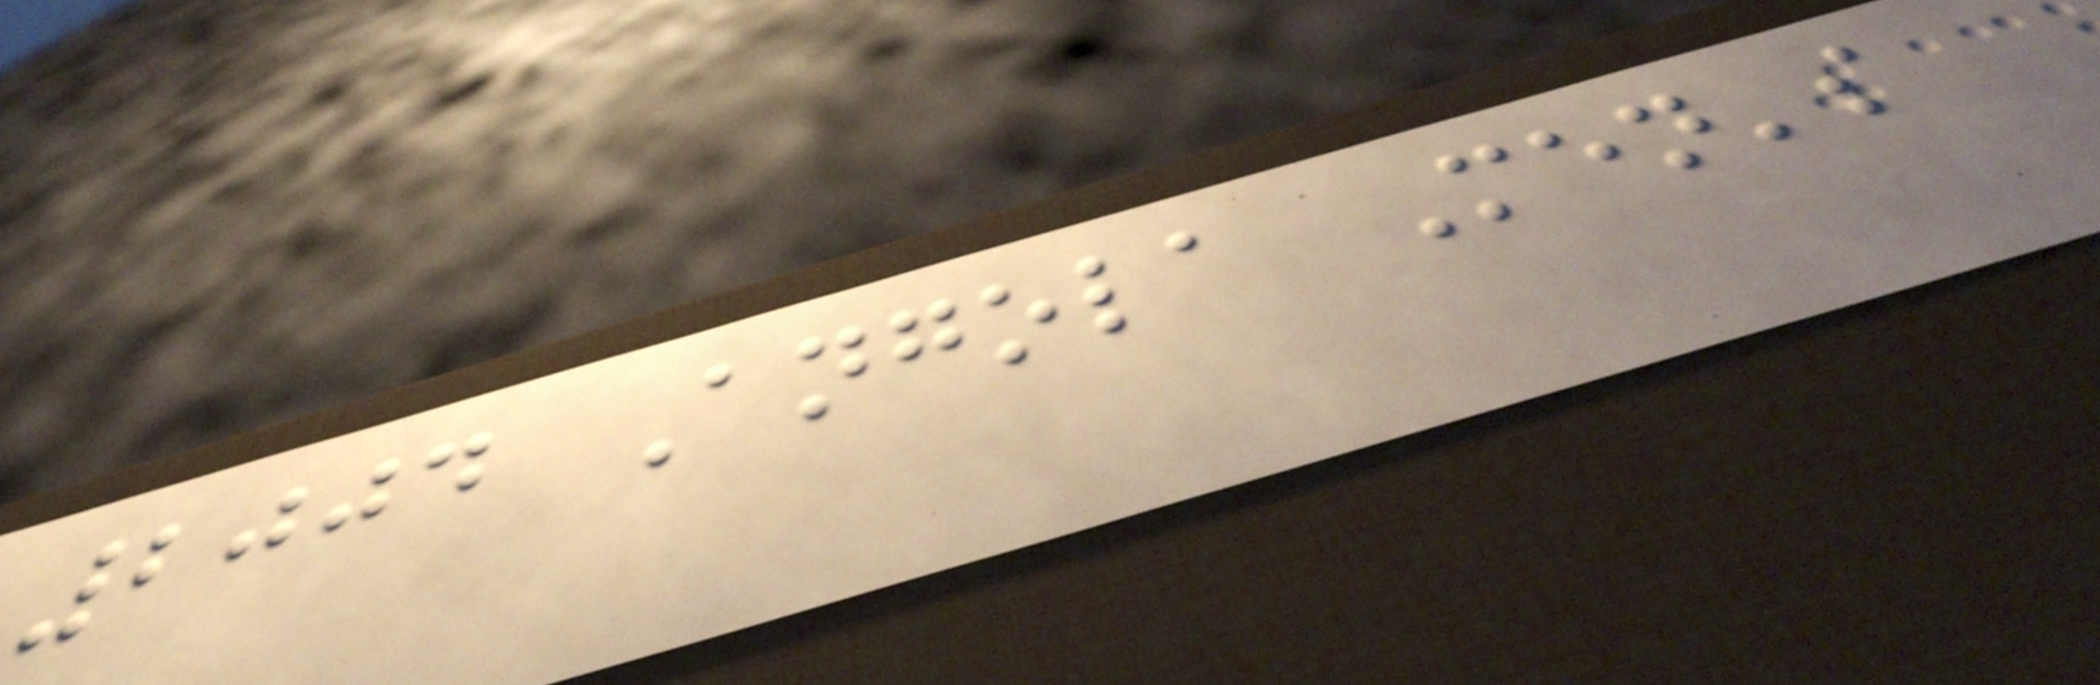2004 Angola Men's
